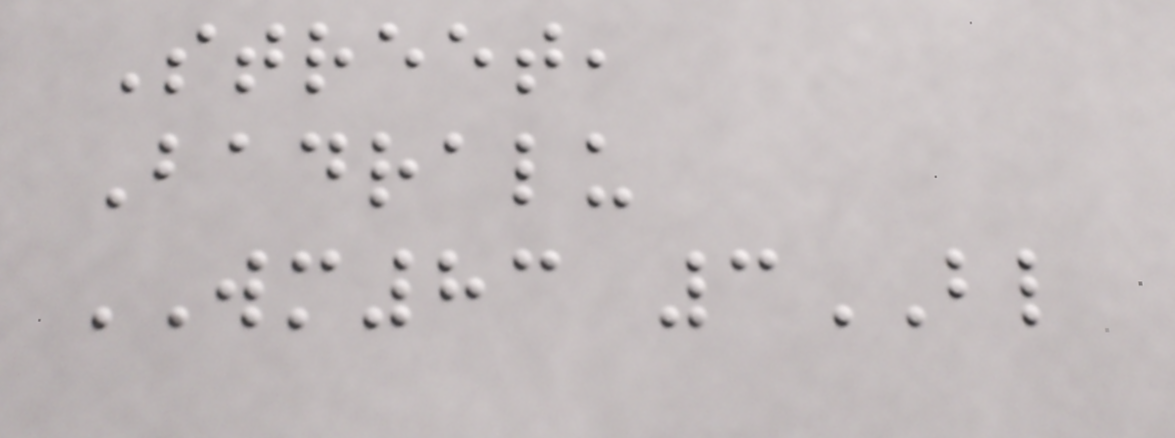Street,
Badralu
WM83 3BL
